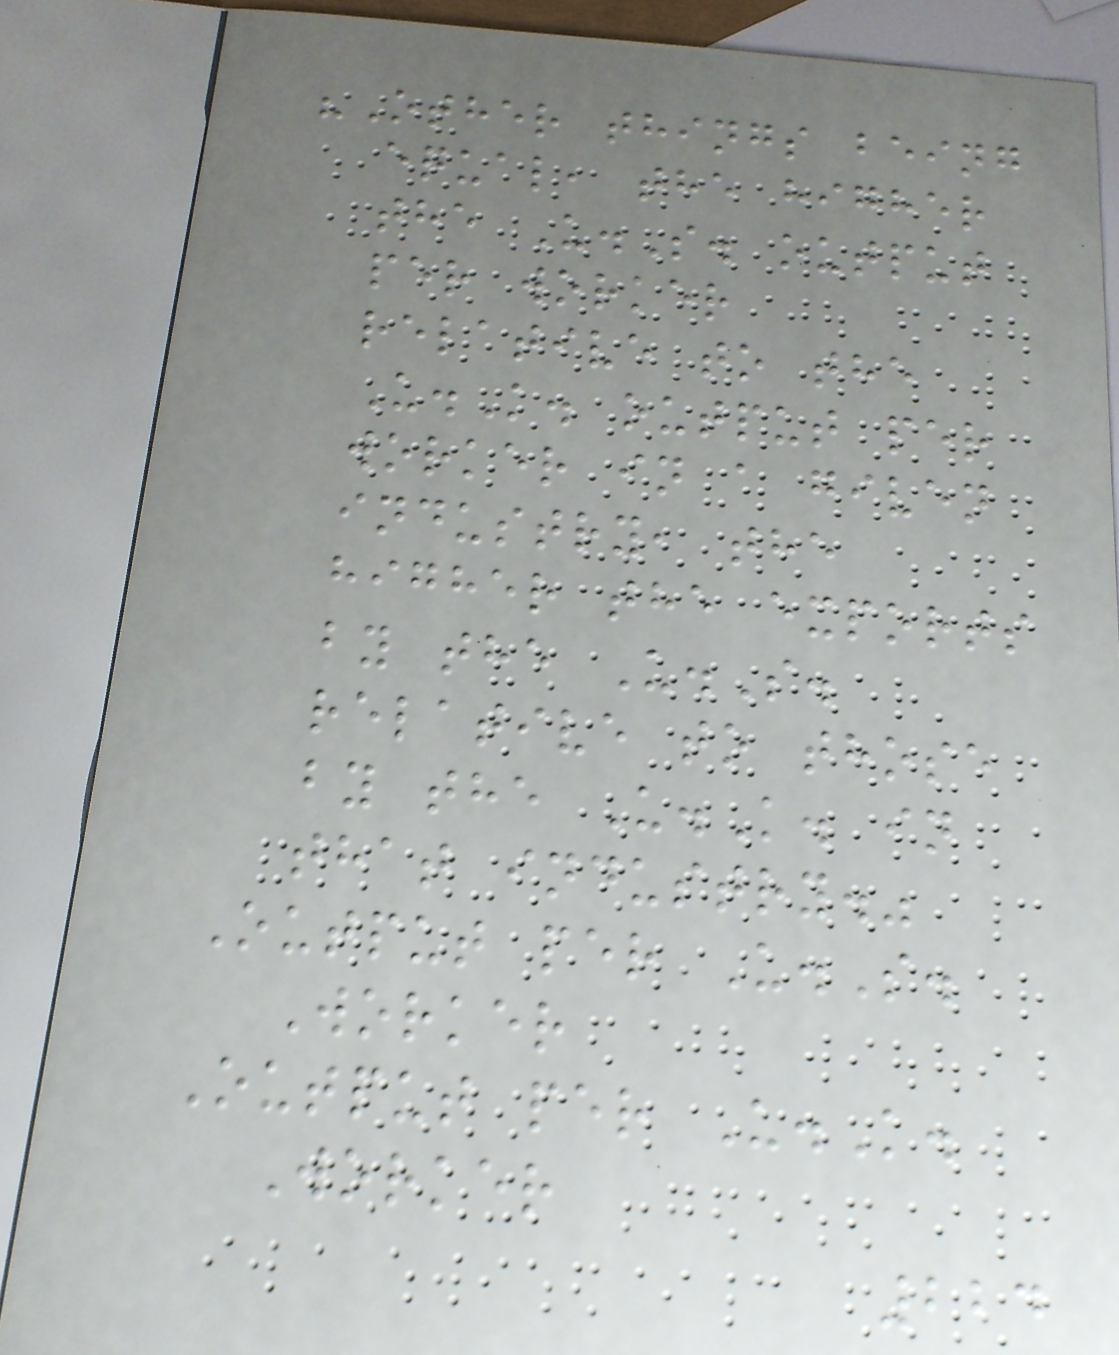"Other things being
equal, the higher
the U.S. output
per worker
relative to the
U.K. output per
worker in a given
industry, the
higher the exports
by the U.S.
relative to those
by the U.K. in
that industry."
Output per U.S.
Worker
Output per U.K.
Worker
224
